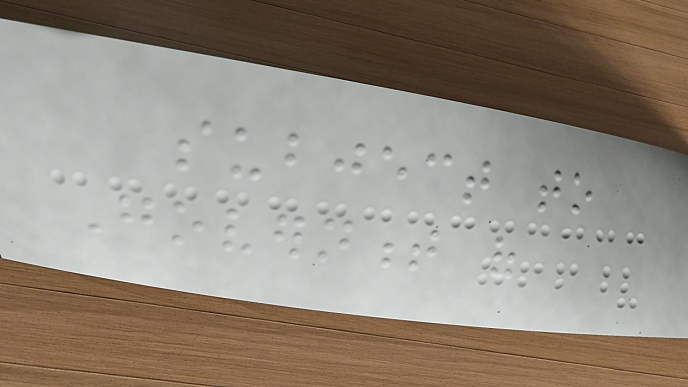subject to
Government of
